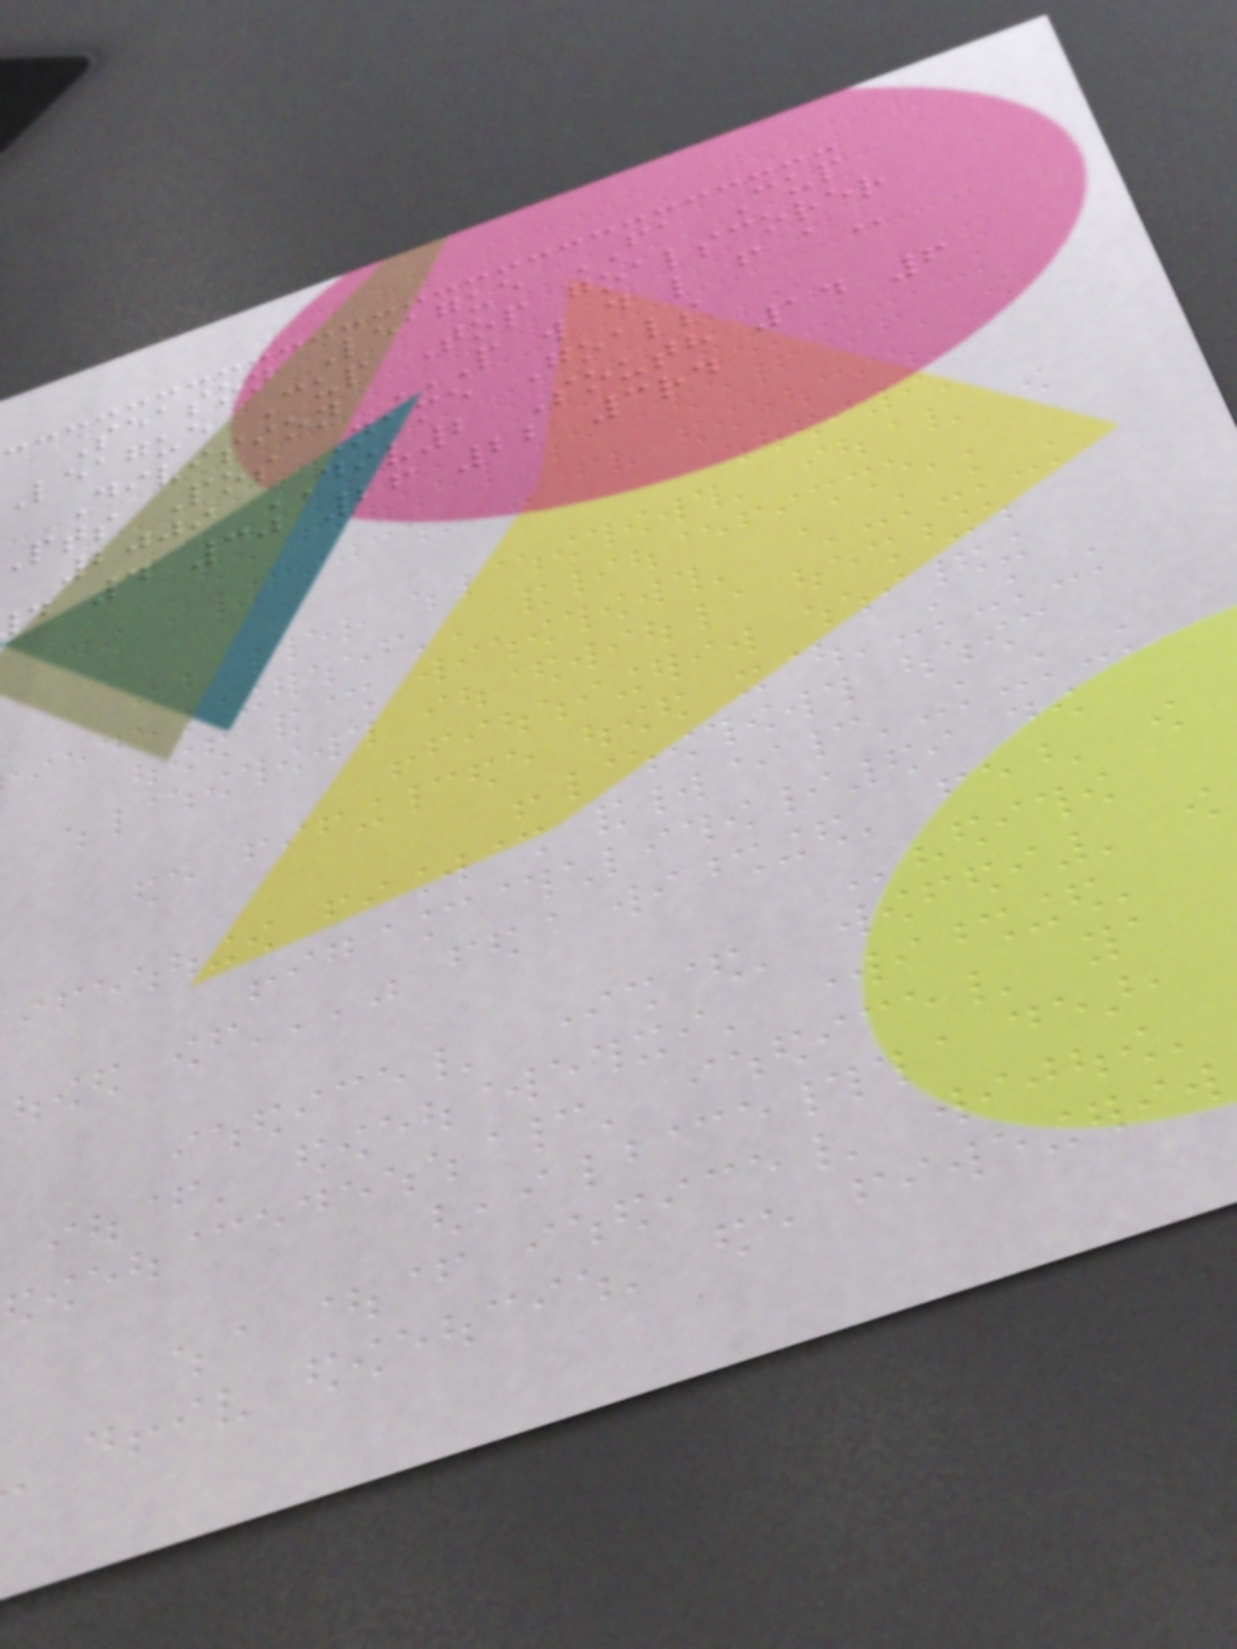Season League FA Cup
League Cup Top goalscorer
Division P W D L F A
pts Pos Name Goals
2009 DIV2 South 14 6
d 4 30 26 22 3rd
